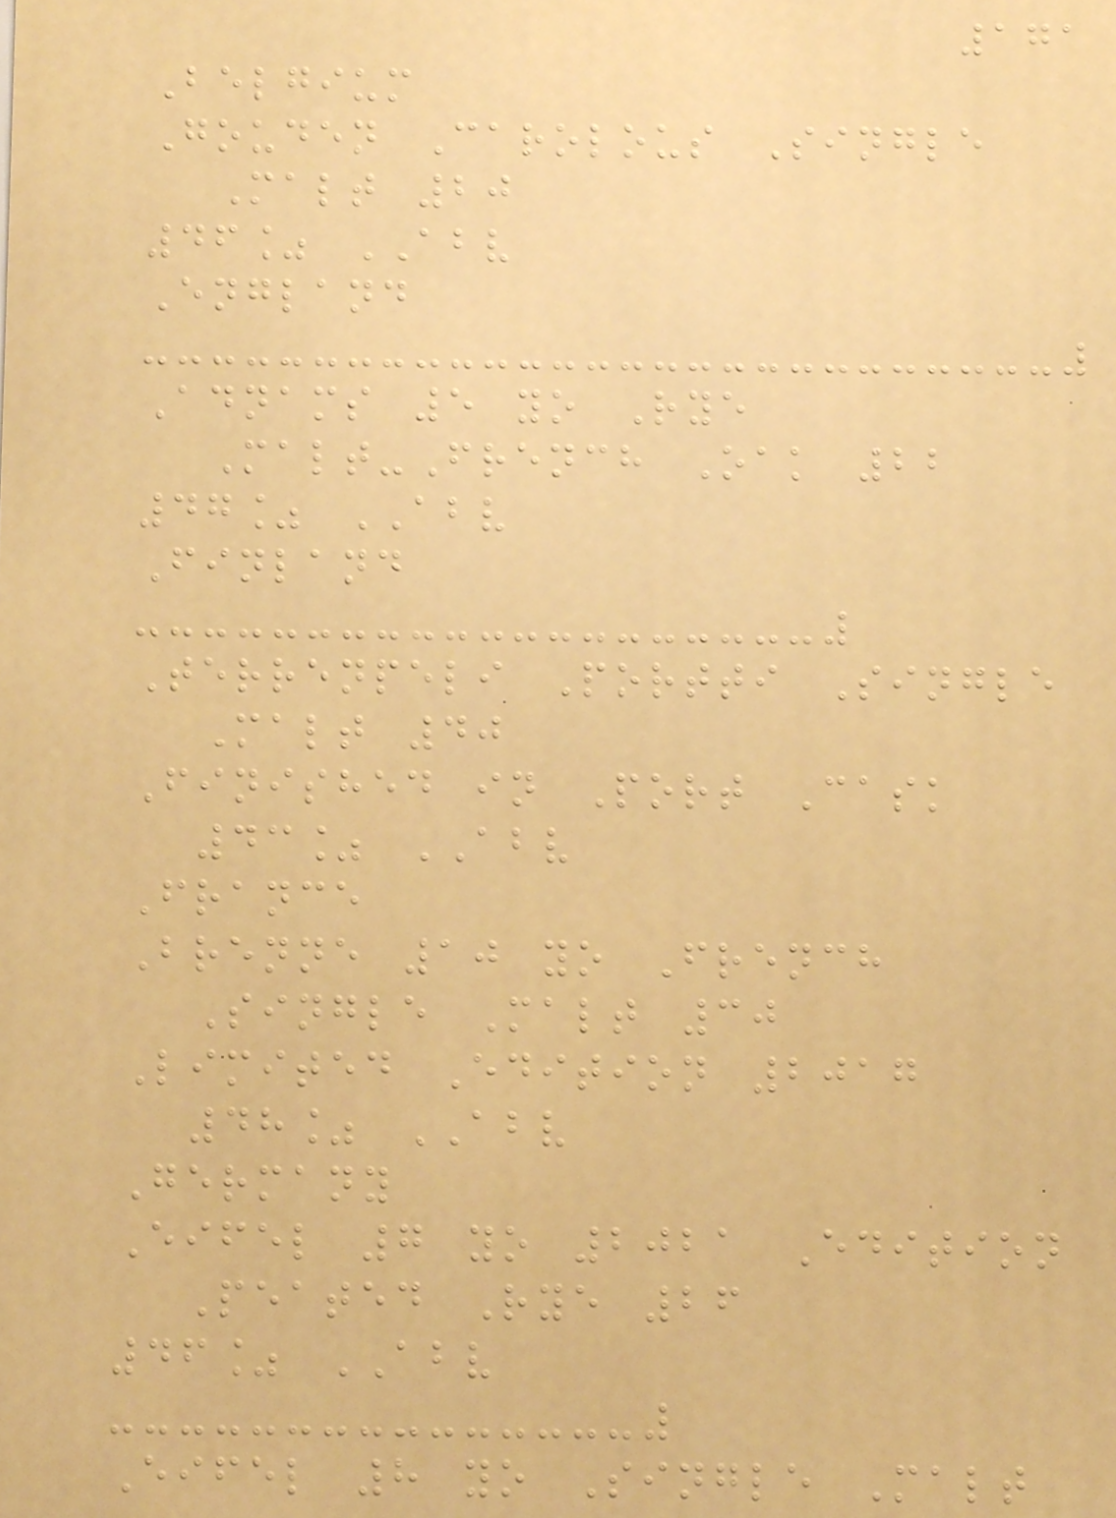171
Belgium
Gouden Carolous Single
Malt 20
46% ABV
England
Adnams 5 yo Rye
Malt-French Oak 22
47% ABV
Finland
Terrenpeli Portti Single
Malt 40
Finished in Port Cask
43% ABV
France
Brenne 10 yo French
Single Malt 30
Limited Edition 2017
48% ABV
Germany
Eifel 7 yo 2021 Edition
Peated Rye 26
46% ABV
Eifel 8 yo Single Malt
